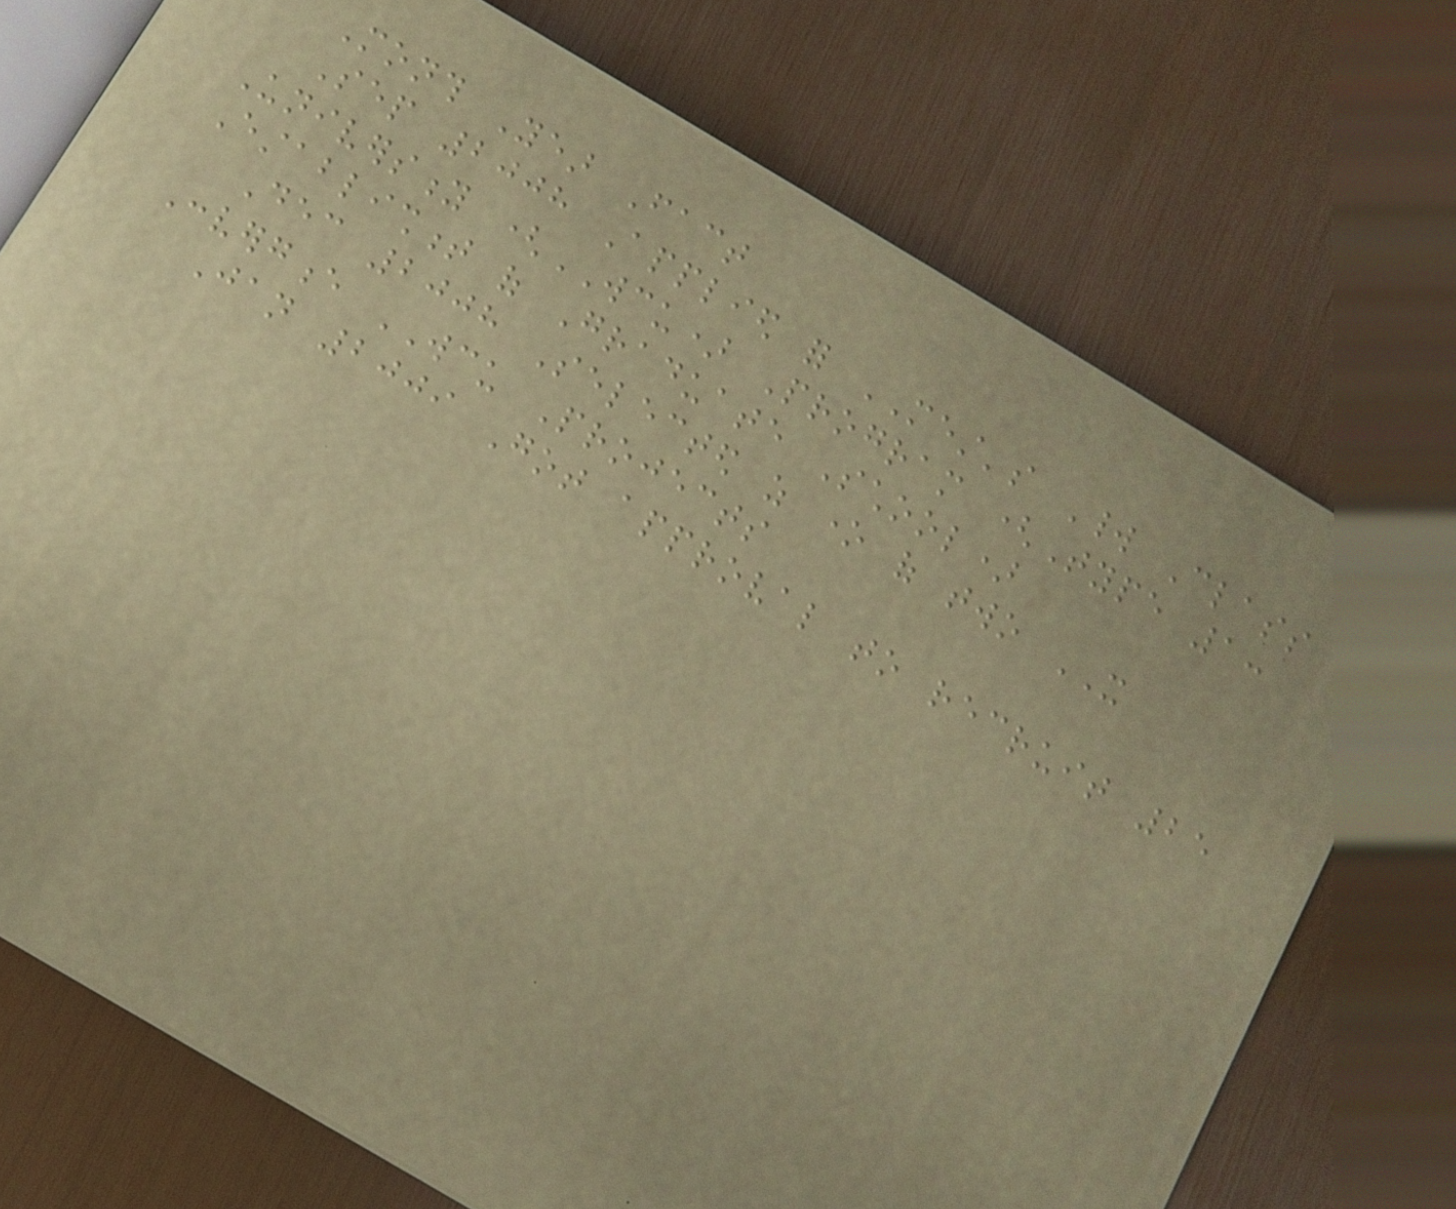Month Year Fact
Sep 2008 Applied for MEST's World Class
University (WCU) Program (Type 1:
Establishment of Graduate School)
Dec 2008 Selected as one of two IT
Convergence WCU Projects
Jan 2009 Got approval to recruit 25
